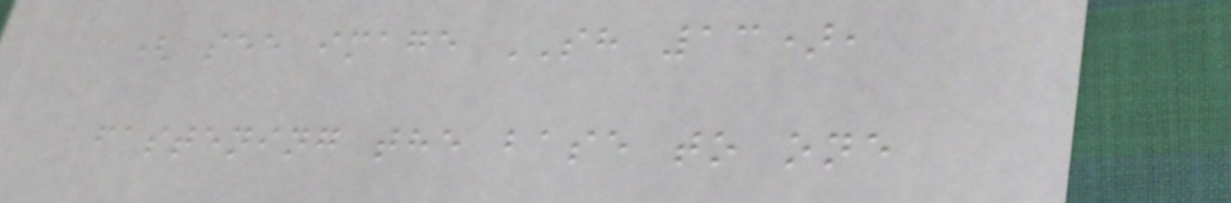( see image SH 13),
fastening the base to one
